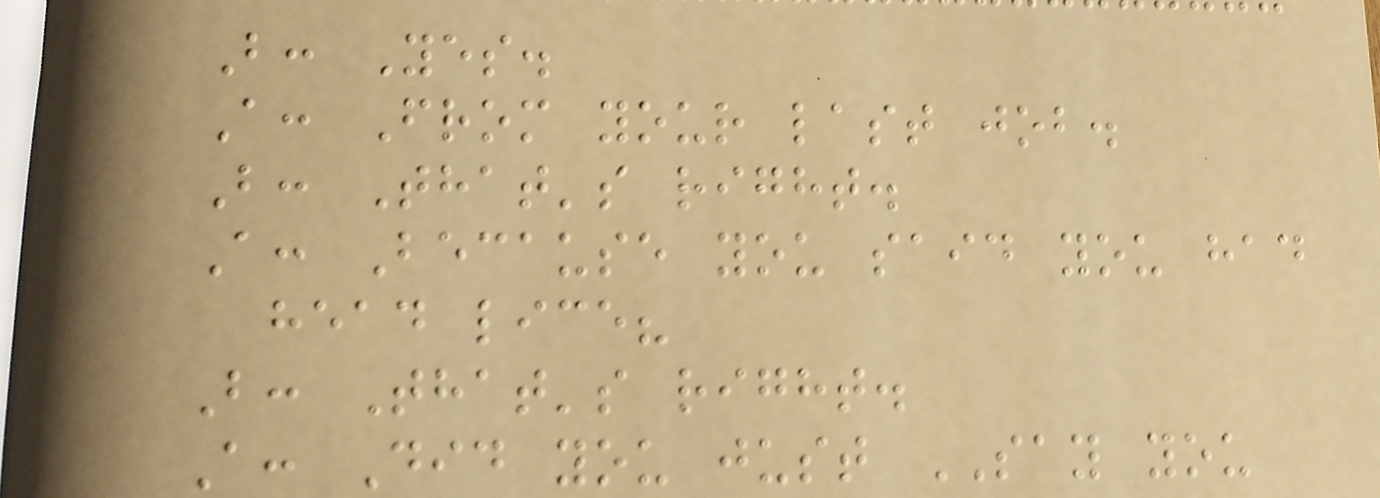B: Yes.
A: From your last job.
B: That's right.
A: Because you said you had
head lice?
B: That's right.
A: Did you just SAY you
